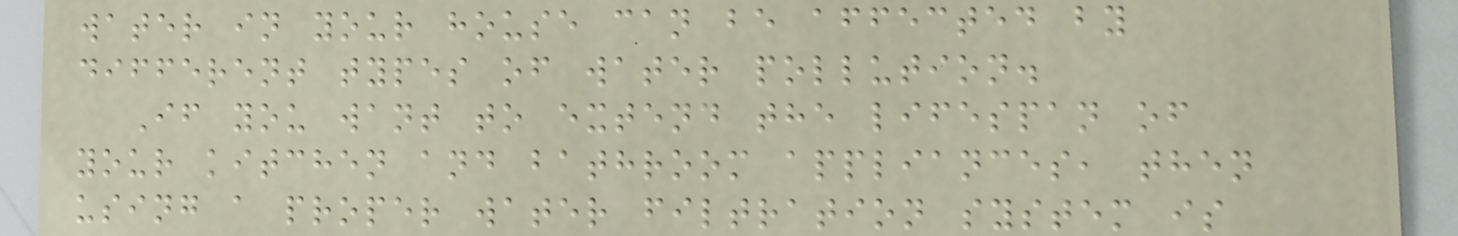water in your house can be affected by
different types of water pollution.
If you want to extend the lifespan of
your kitchen and bathroom appliances, then
using a proper water filtration system is
